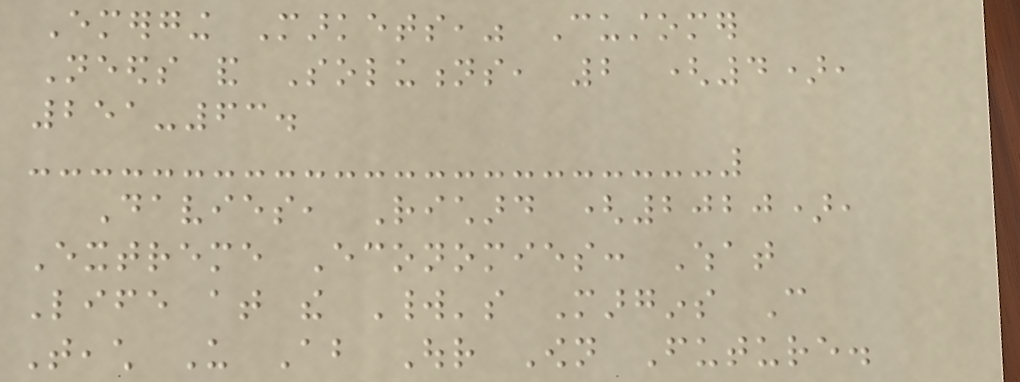Emerging Markets," Customer
Needs and Solutions, 2 (4),
251-63.
Davies, Richard (2020),
Extreme Economies: What
Life at the World's Margins Can
Teach Us About Our Own Future.
